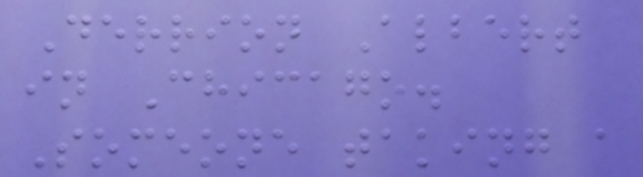Derrion Albert
in Chicago.
Someone taking a
